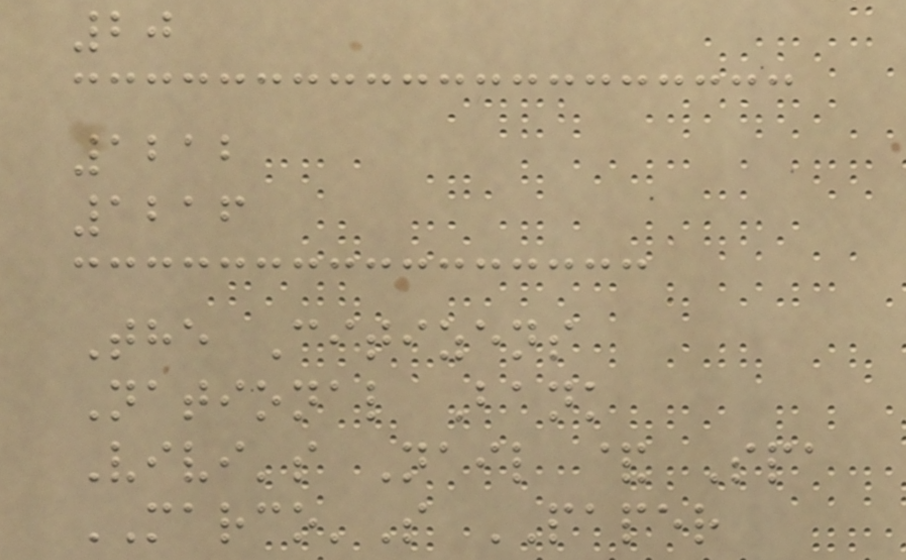20
1212
1216
The Citizens
National Bank
Vivi's Nail & Spa
MARCO'S PAPER
